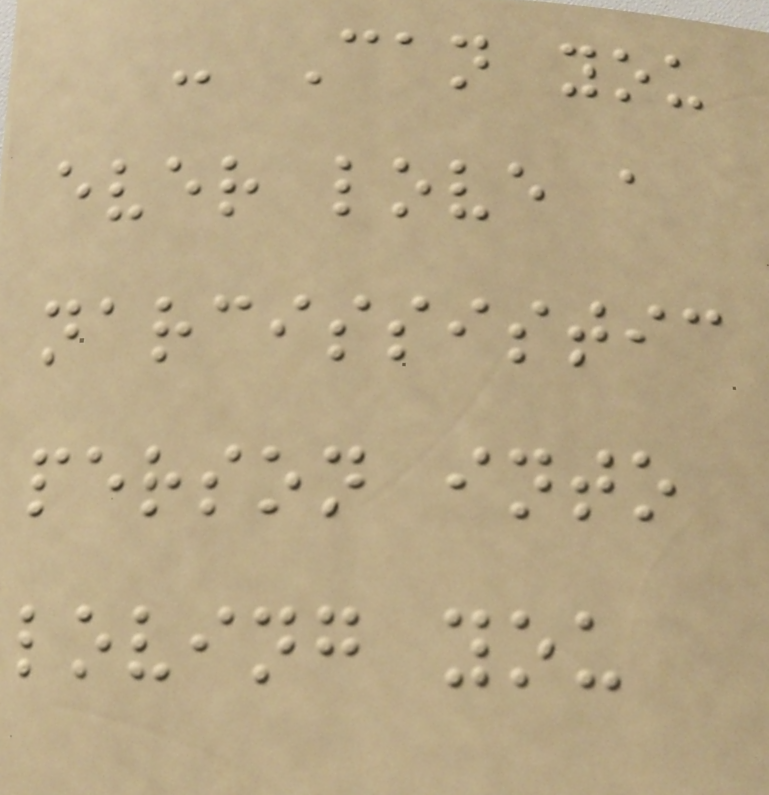- Can you
ever love a
narcissistic
person into
loving you
